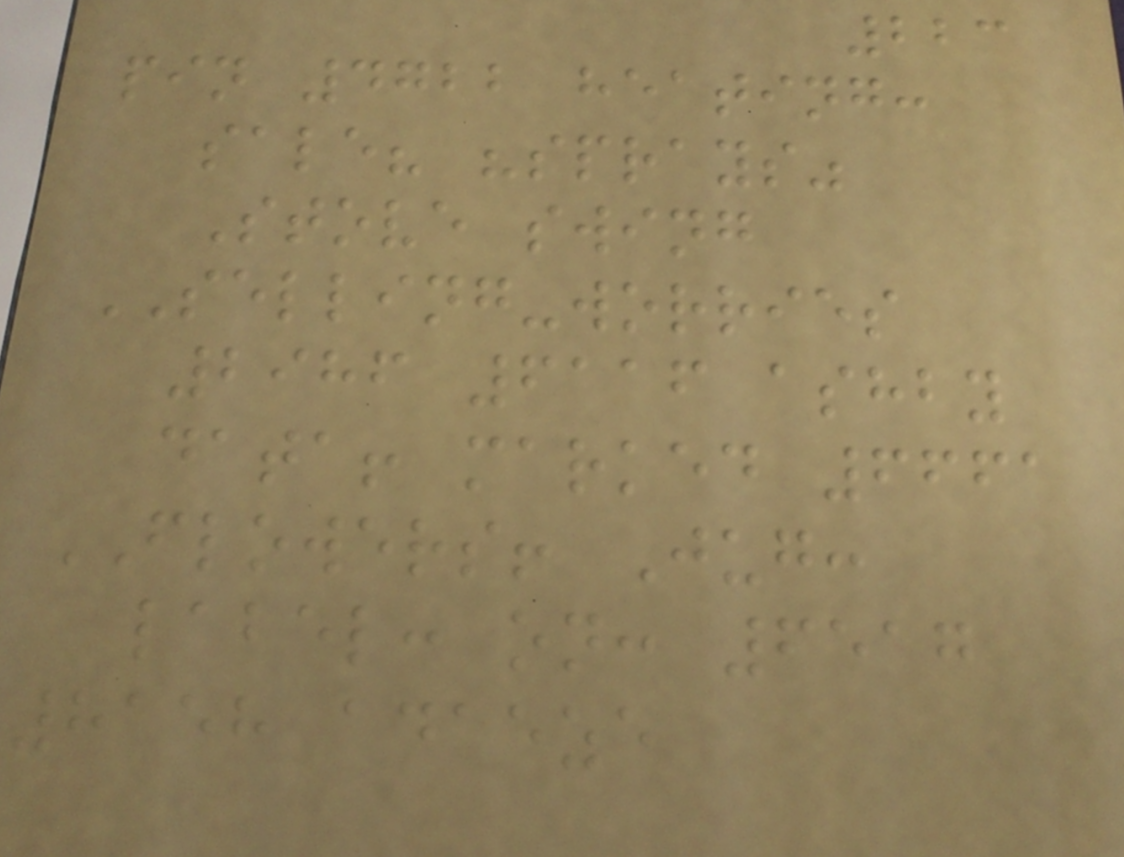223
pin 4722 heating:
sale? "sprays"
Stove swing
SELLING-worries
2986 6116 ashby
data! marked 6661
FLOWERS! Jug:
label: on: 6517
8158 adaeze
